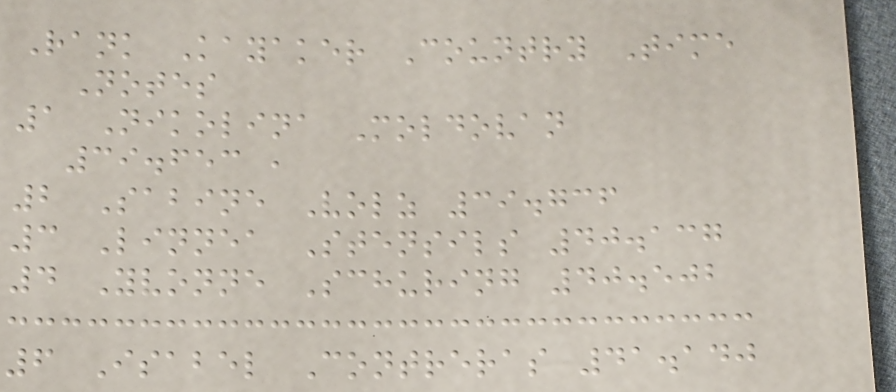Rank Kayaker Country Time
Notes
1 Nikolina Moldovan
39.653 ,
2 Sabine Volz 39.736
3 Linnea Stensils 40.137
4 Yvonne Schuring 40.502
6 Isabel Contreras 41.140
